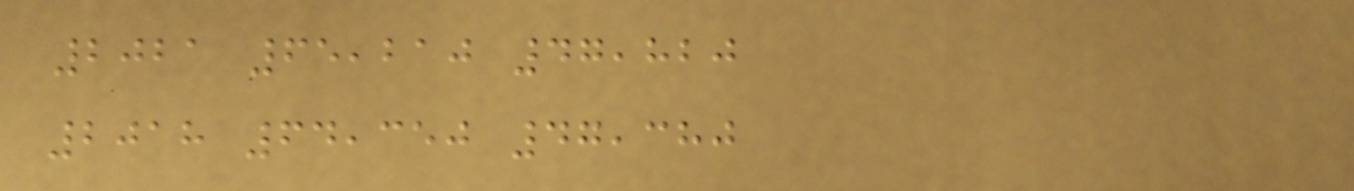2021 65,210 47,820
2018 64,350 47,380
